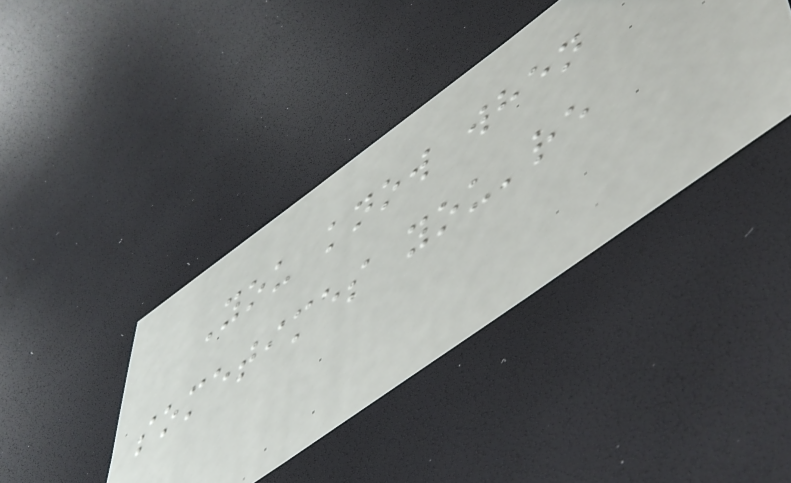You know when
sometimes you're
